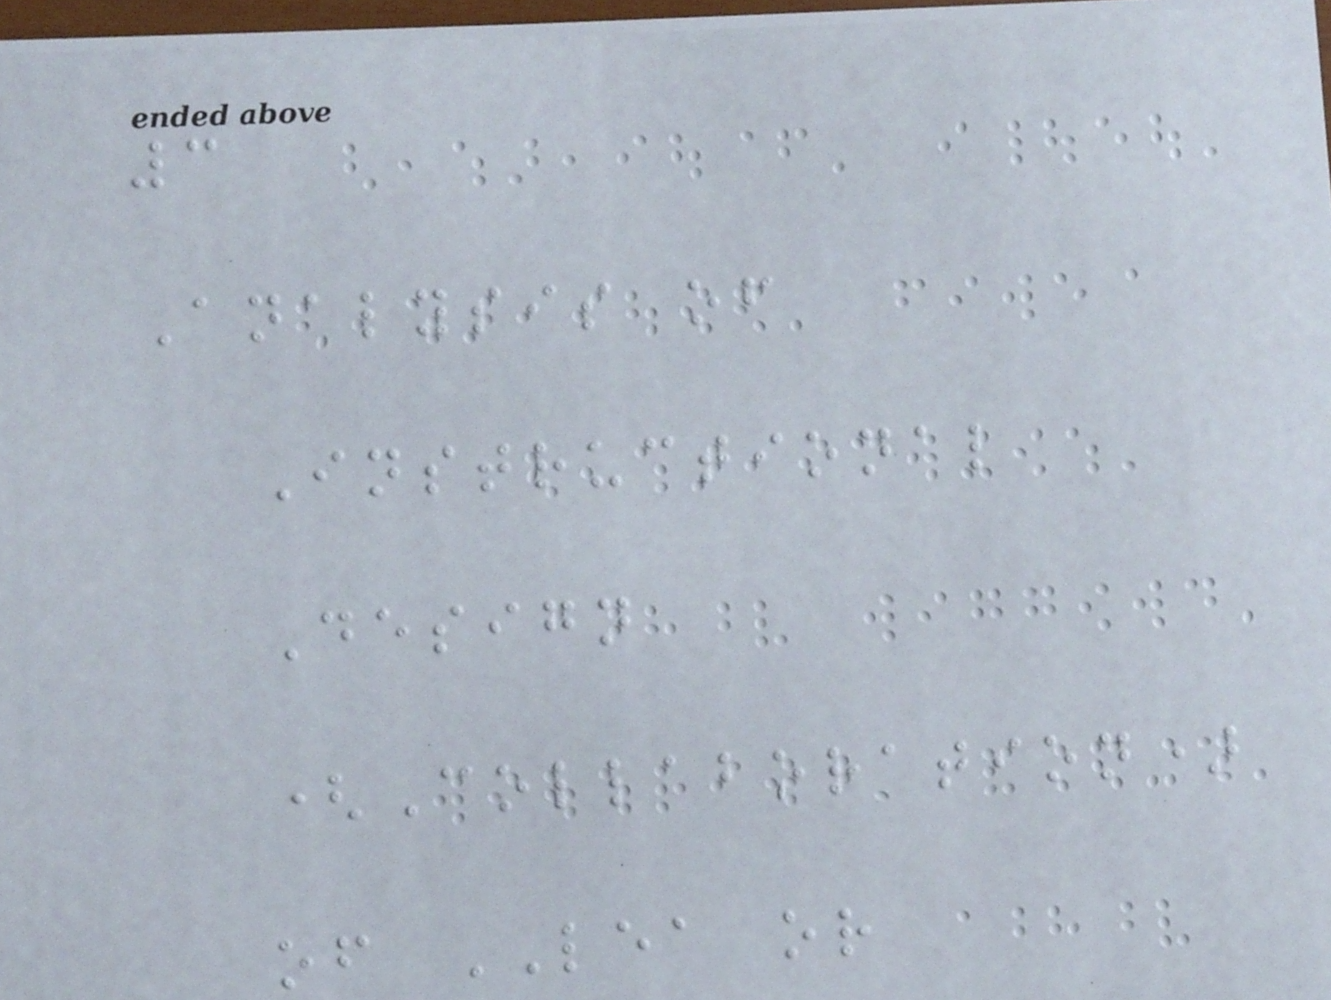3
Analysis of
Instructional
Design
(Collaboration)
of LEA or
